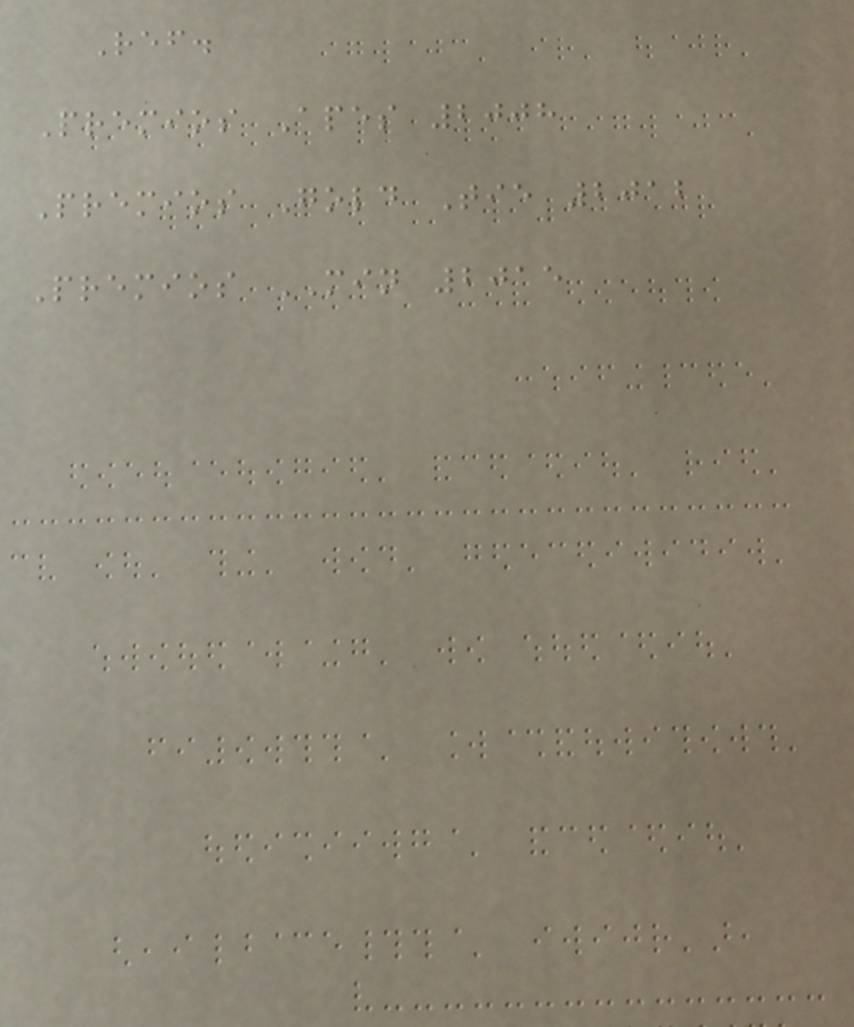Ref.
Premios Apes 2008
Premios Gold Tie 2012
Premios MIN 2015
